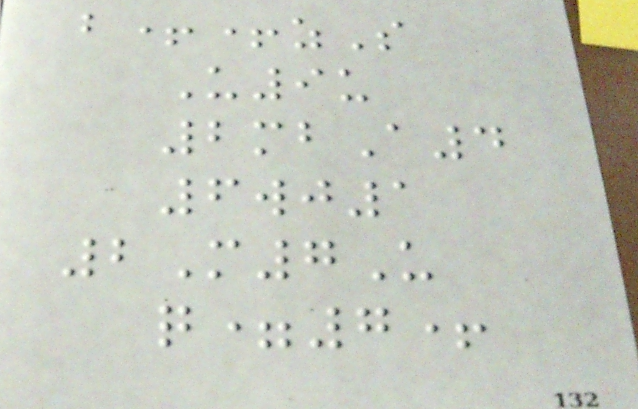b++zS
U9u
2mbA4
6wj1
2M7U
q=7+
